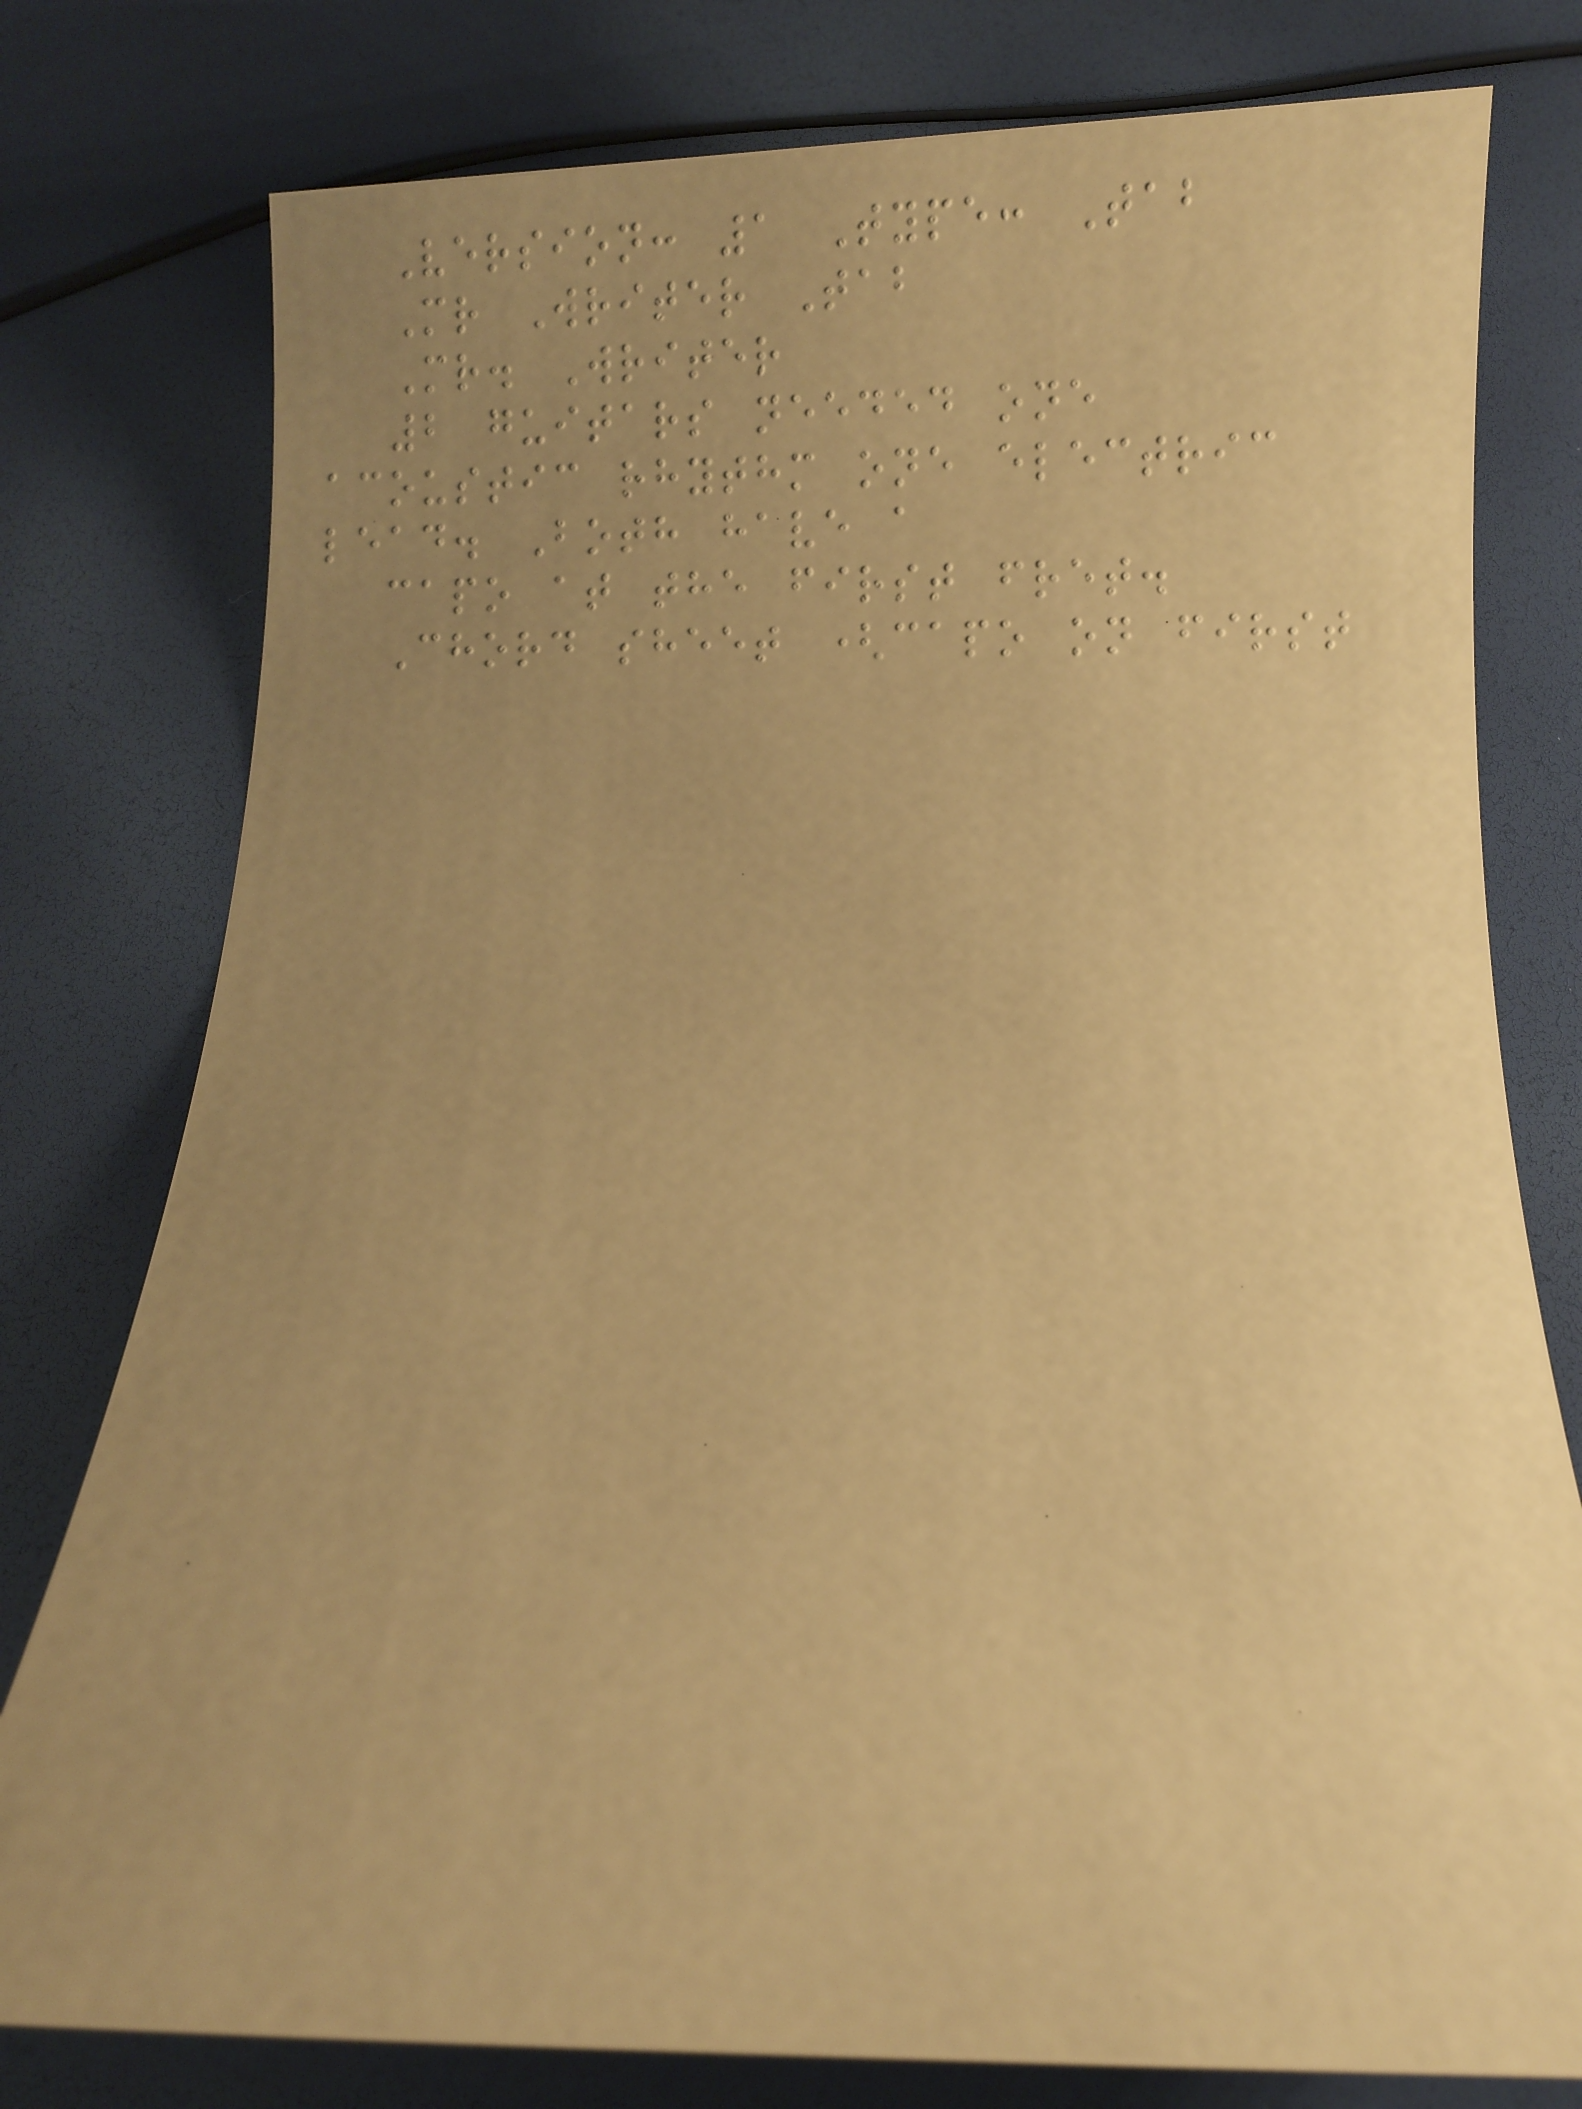Version: 1 Type: Tab
Mr Writer Tab
Mr. Writer
2 guitars needed one
acoustic rhythm one electric
lead. Both have a
capo at the first fret.
Chord sheet (capo on first
